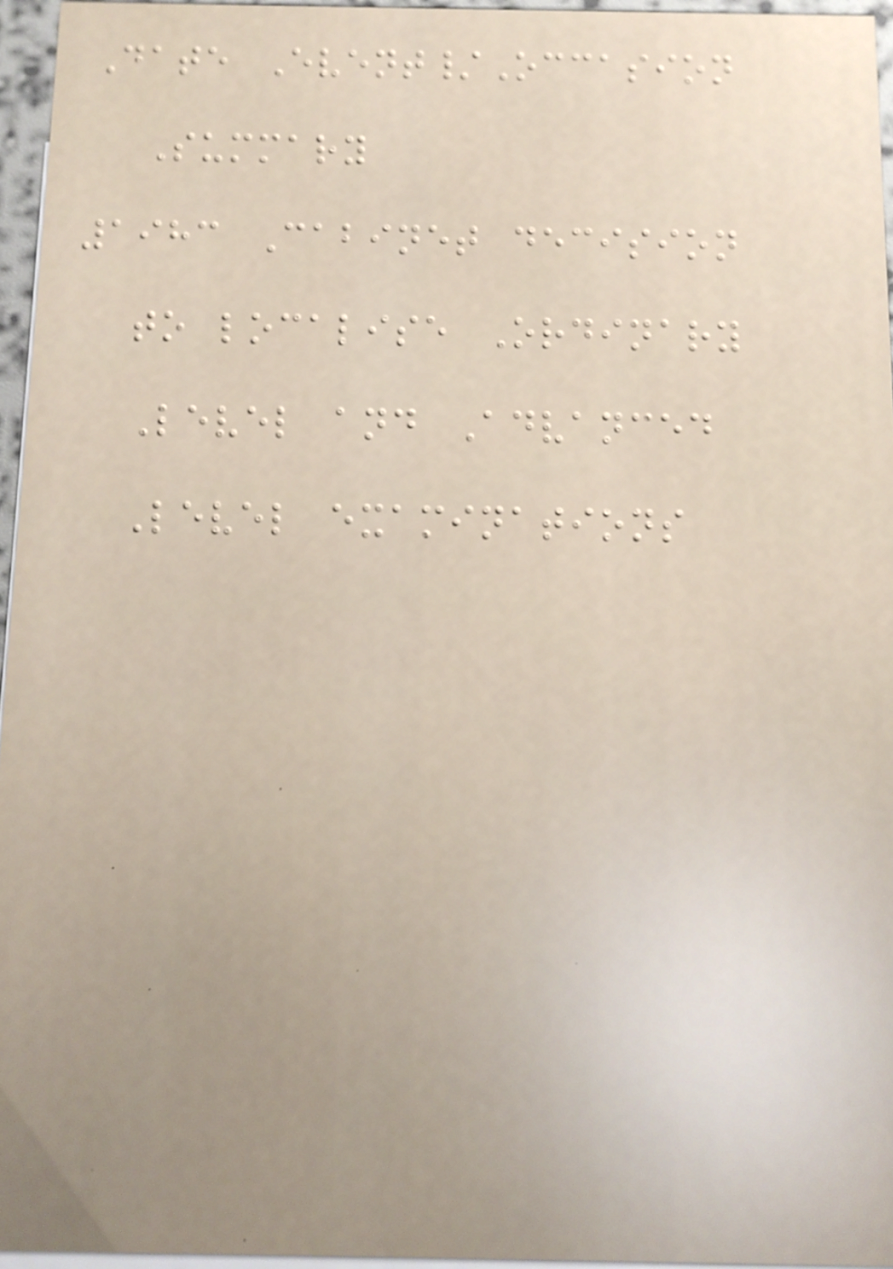Date Event/Occasion
Summary
1983 Cabinet decision
to localise Ordinary
Level and Advanced
Level examinations
